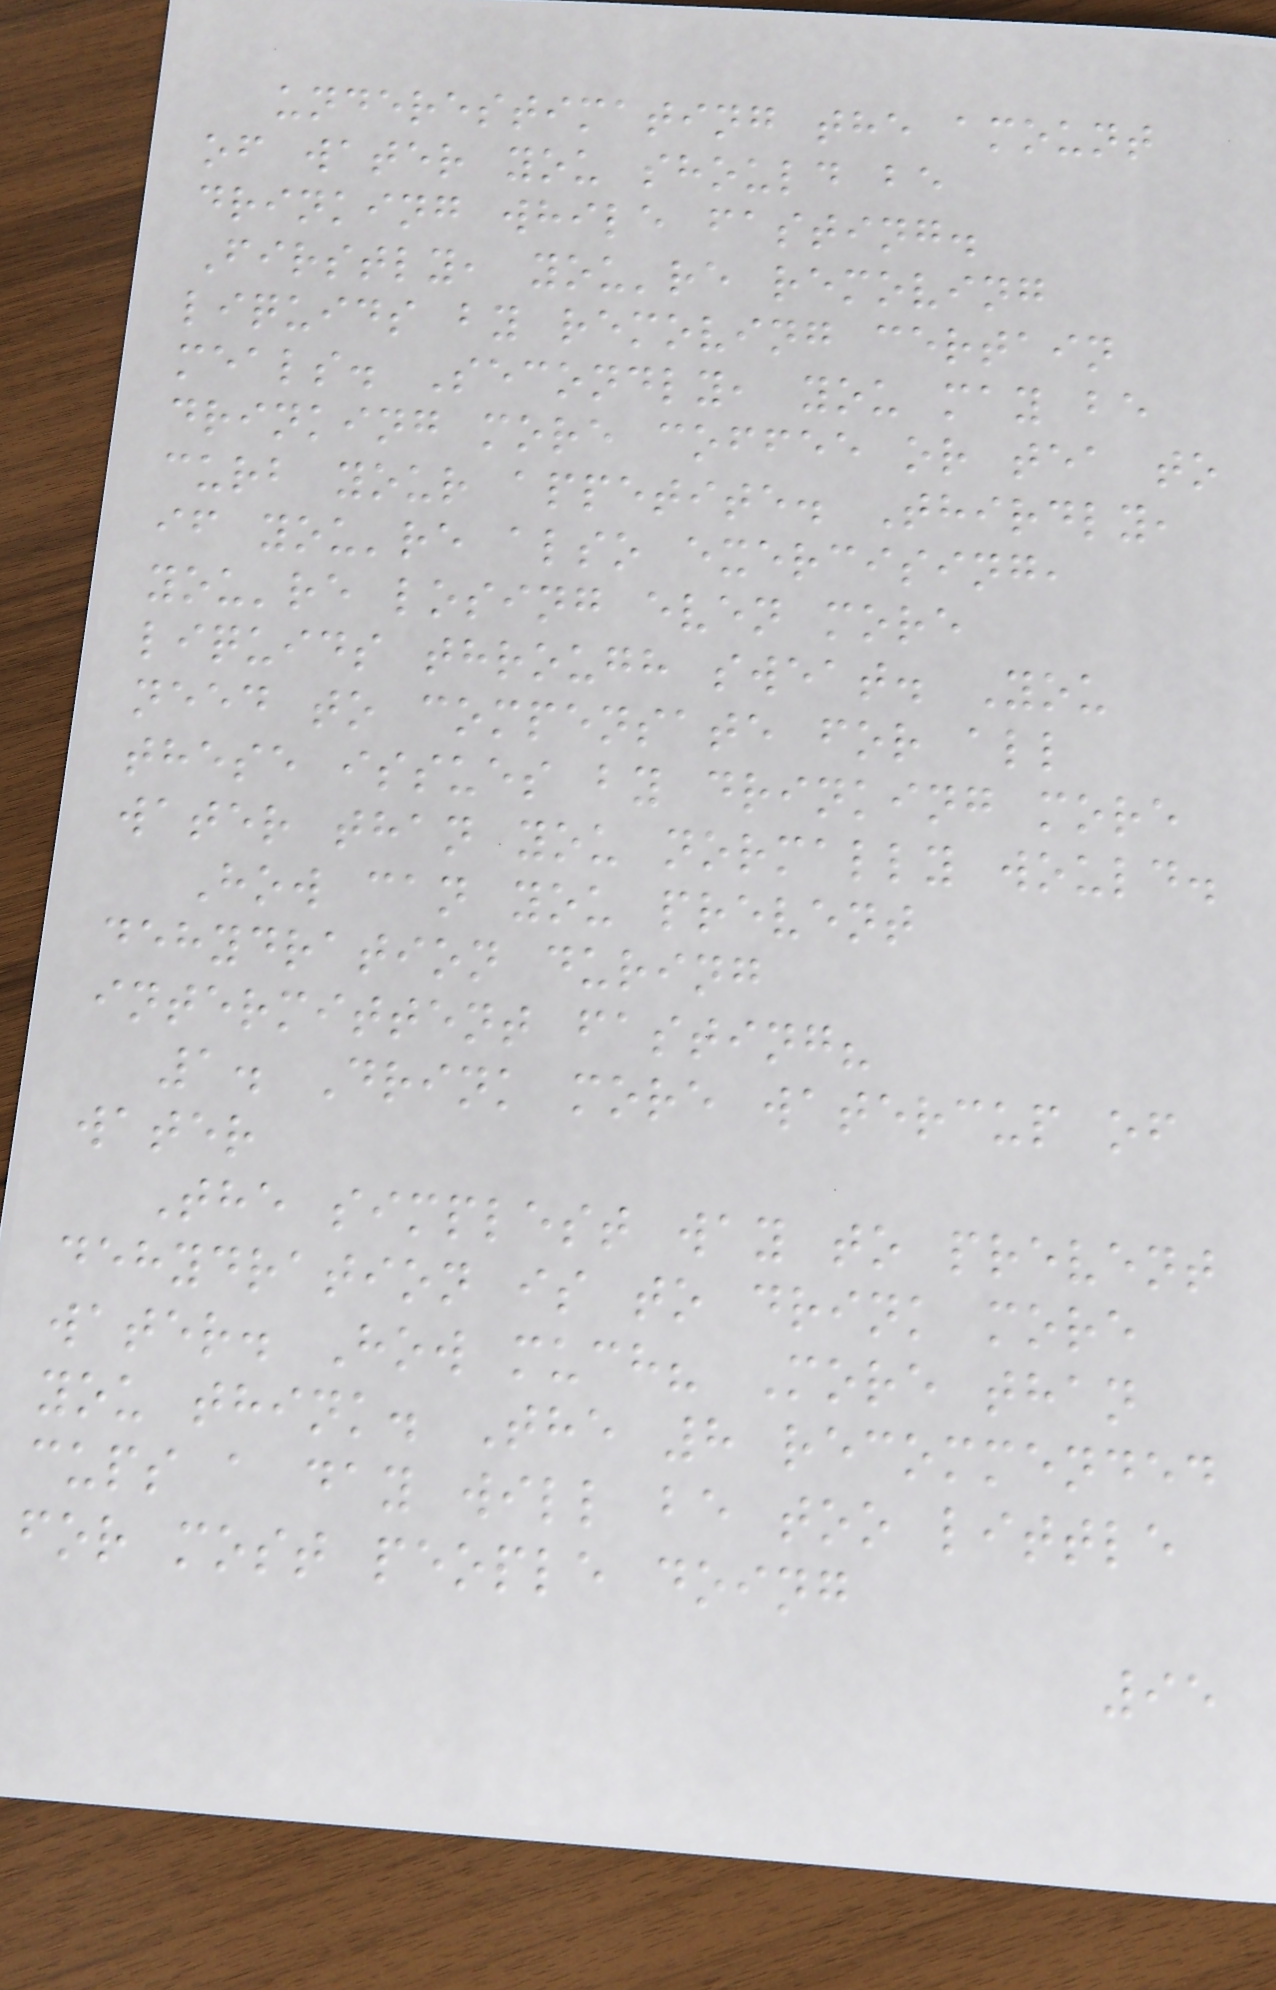underestimating the amount
of water you should be
drinking while fasting.
Firstly, you're removing
liquids by removing certain
meals. Secondly, you may be
drinking more coffee or tea to
curb your appetite. Thirdly,
if you're also exercising,
you're losing even more
liquids through sweat. You
need to compensate for all
these issues by drinking more
water than you normally would.
How can you prevent
dehydration during
intermittent fasting?
1. Drink more watercup of
water
The simplest way to prevent
dehydration is to drink more
water. How much? More than
you think. The 8 recommended
cups a day will be too little
for most people doing
95
